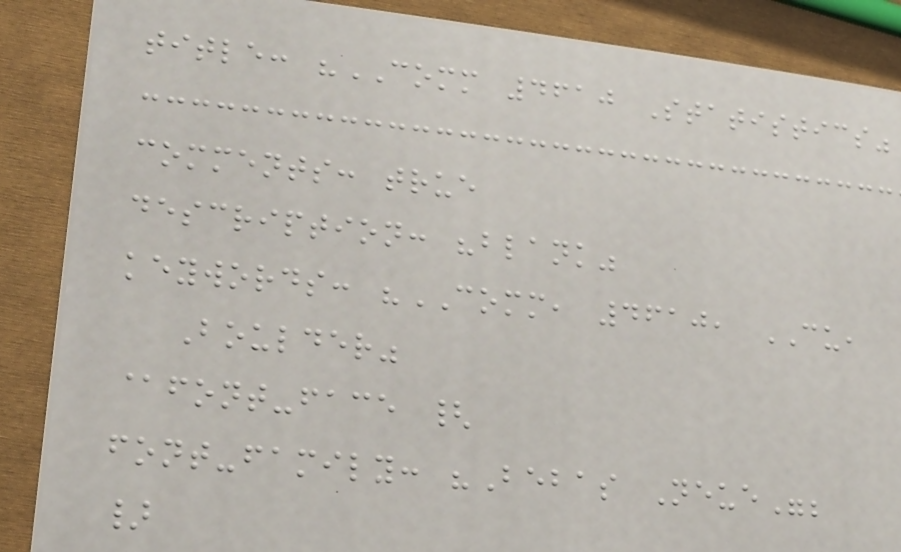title: "COMM 4610 Statistics"
comments: true
description: "blank"
keywords: "COMM, 4610, CU,
Boulder"
@font-face {
font-family: "Bebas Neue";
}
